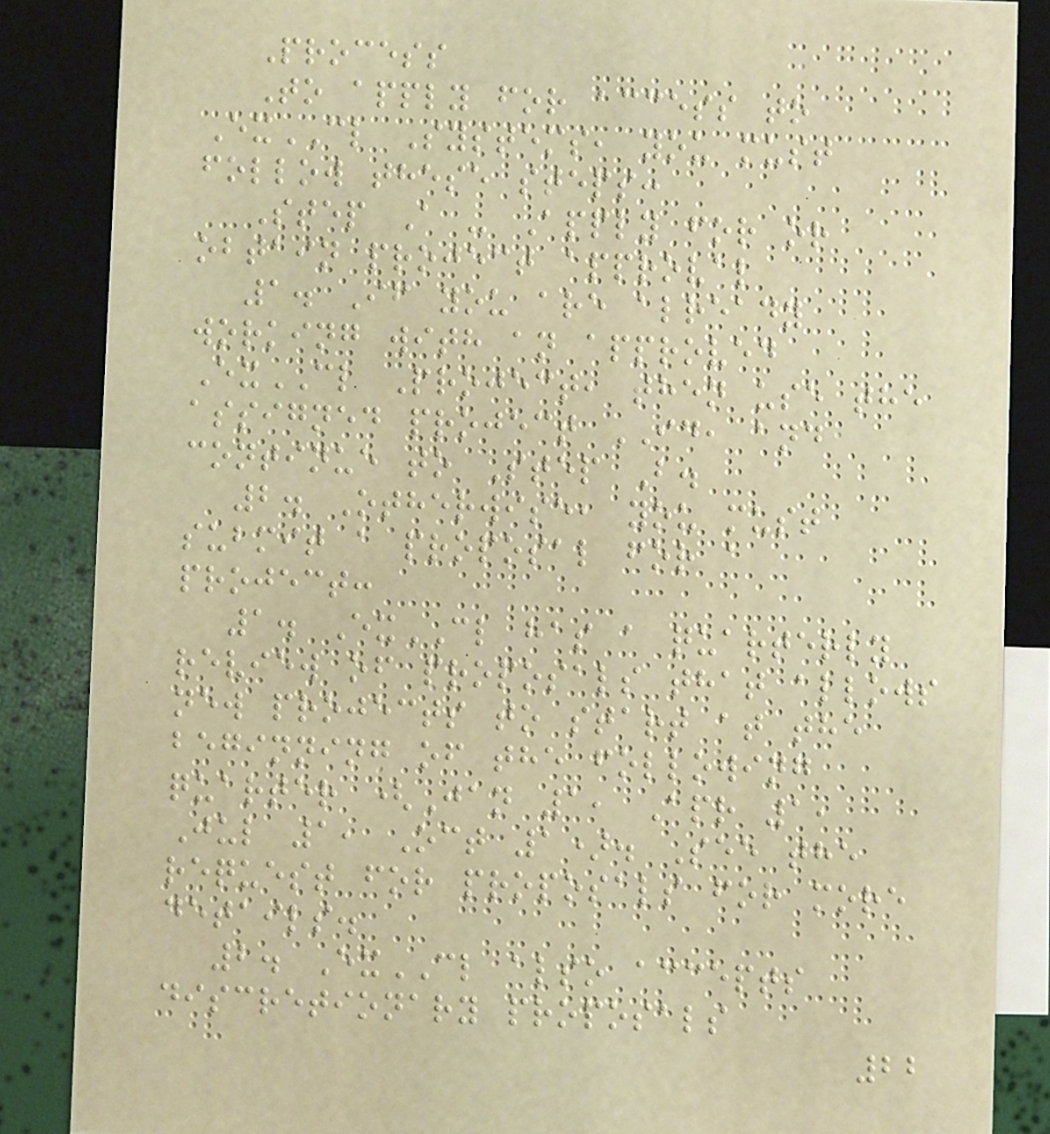Process
To apply for access to
ExCL Systems, you must
follow these steps:
Step A - Apply for or
obtain project approval
1. If you are already
working with an approved
ExCL Project, then use the
assigned project ID, and
continue to Step B.
2. Otherwise, you must
submit a proposal for a
project:
1. ExCL has a quarterly
review of proposals that allows
new projects to start at the
beginning of the following
quarter (Jan 1, Apr 1,
Jul 1, Oct 1). See the
request for proposals for more
details.
2. ExCL also accepts
discretionary proposals
22
